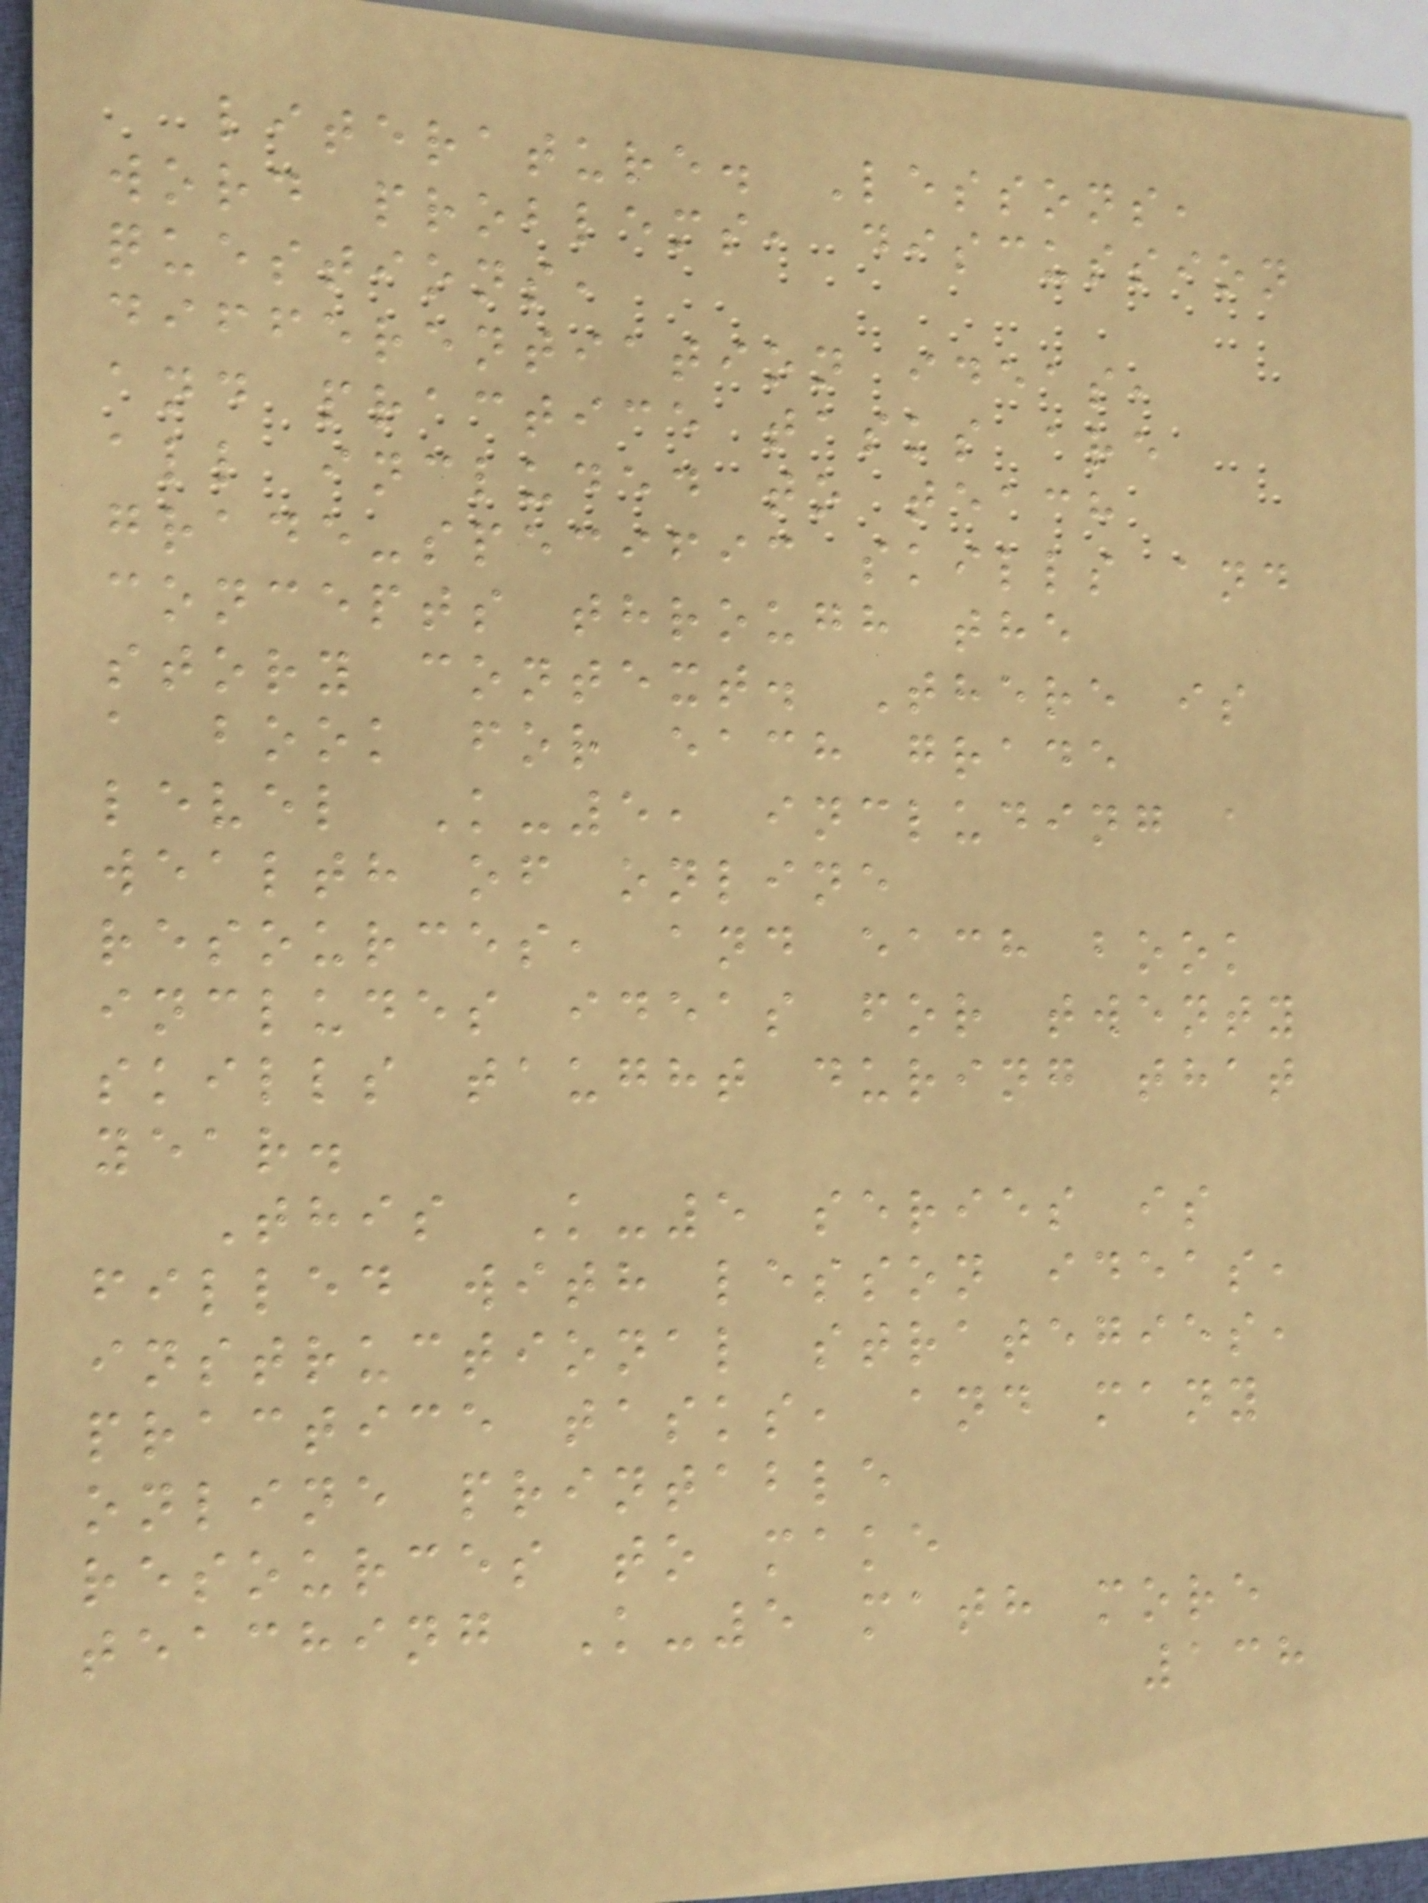literature. Lessons,
word problems, discussion
questions,
differentiation ideas,
and practice tasks are
all included to teach
grade-specific skills and
concepts through the
story context. There is
a book for each grade
level K-5, including a
wealth of online
resources, and each book
includes ideas for twenty
skills taught during that
year.
This K-5 series is
filled with lesson ideas,
instructional strategies,
practice tasks, and many
online printable
resources to make
teaching K-5 math more
138
